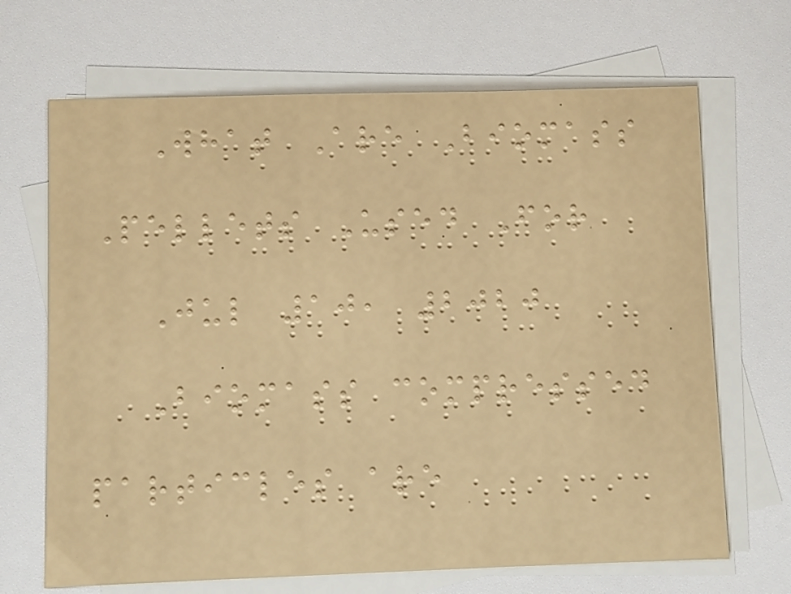What Are Biomass
Pellets Used For
Jul 10, 2020
Biomass compressed
particles are
